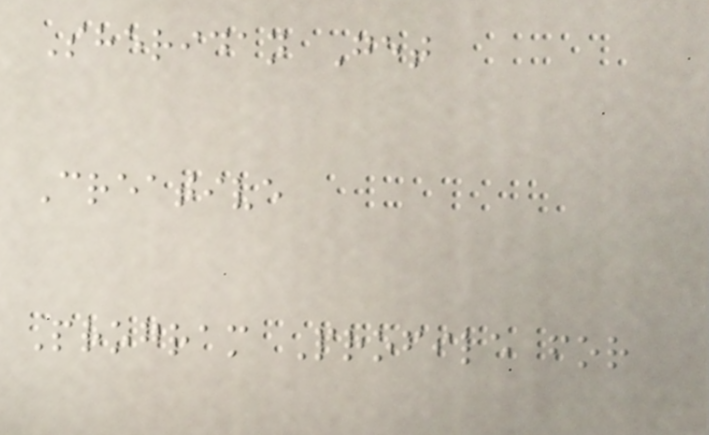Sheridan Get
Creative
Program Profile for
